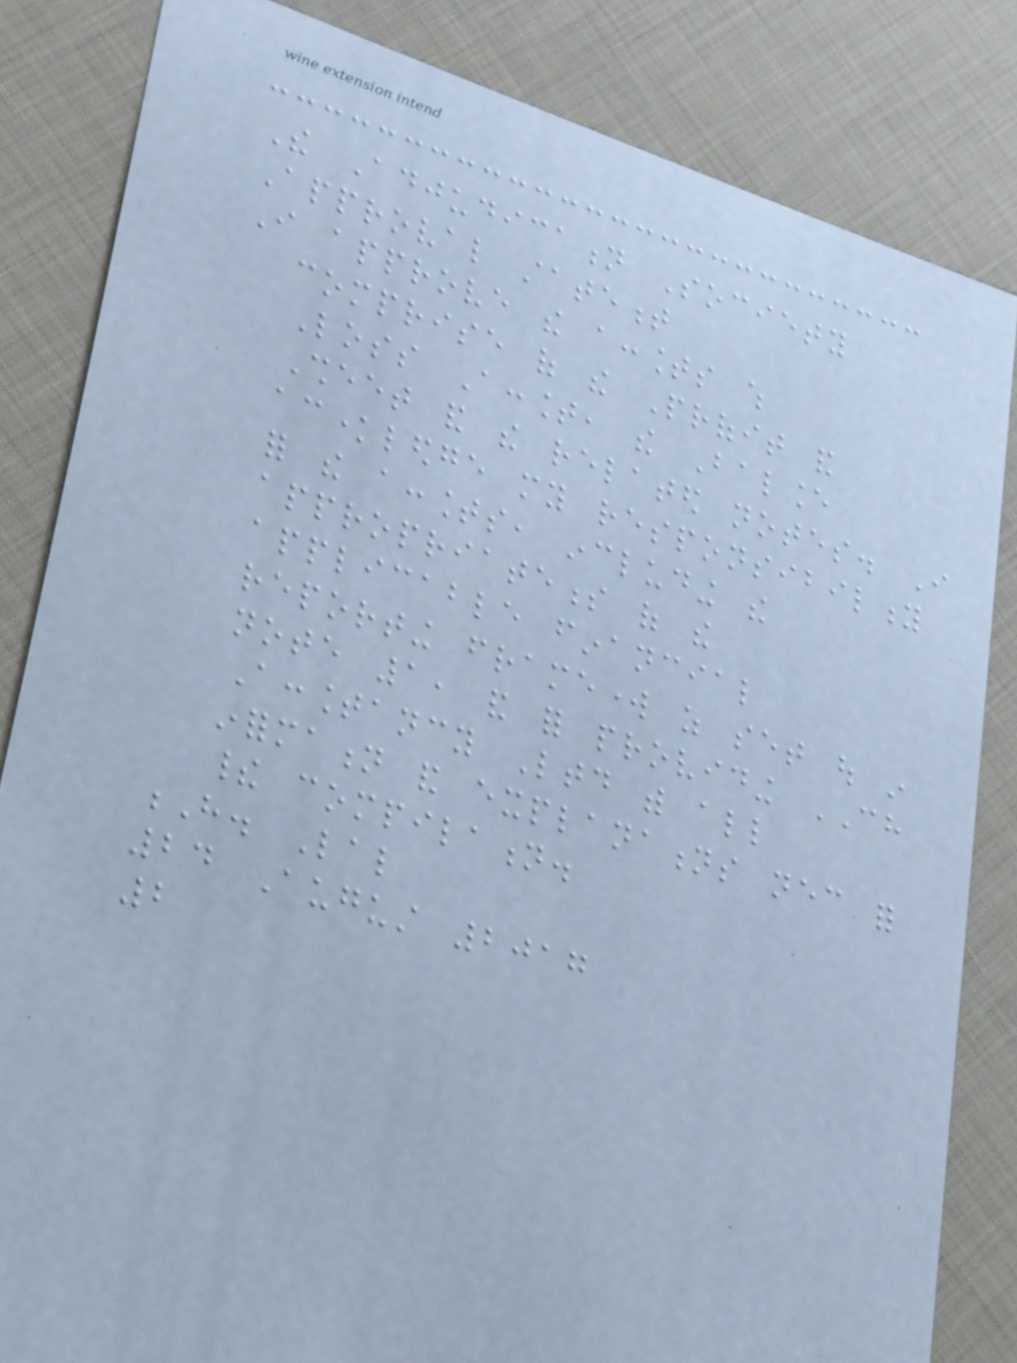The Adjudication Society
Approval statement
I approve the accounts which
comprise of the Profit and
Loss Account, the Balance
Sheet and the related notes. I
acknowledge my responsibility
for the accounts, including the
appropriateness of the
applicable financial
reporting framework as set out in
note 1, and for providing CH
Accountancy Ltd with all
information and explanations necessary for
their compilation.
H. Lal
24 August 2017
2
